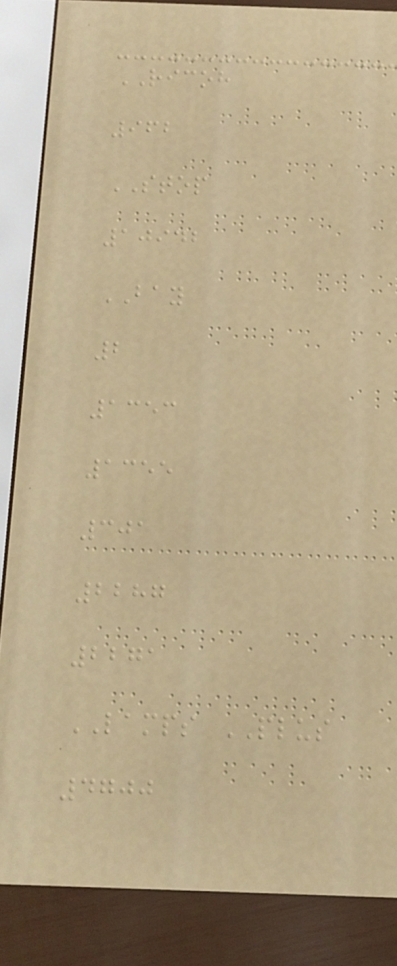RICOH
962
STOP
10942
BAY
2
1353
1355
301
2287
2271
LAMPS PLUS
4700
